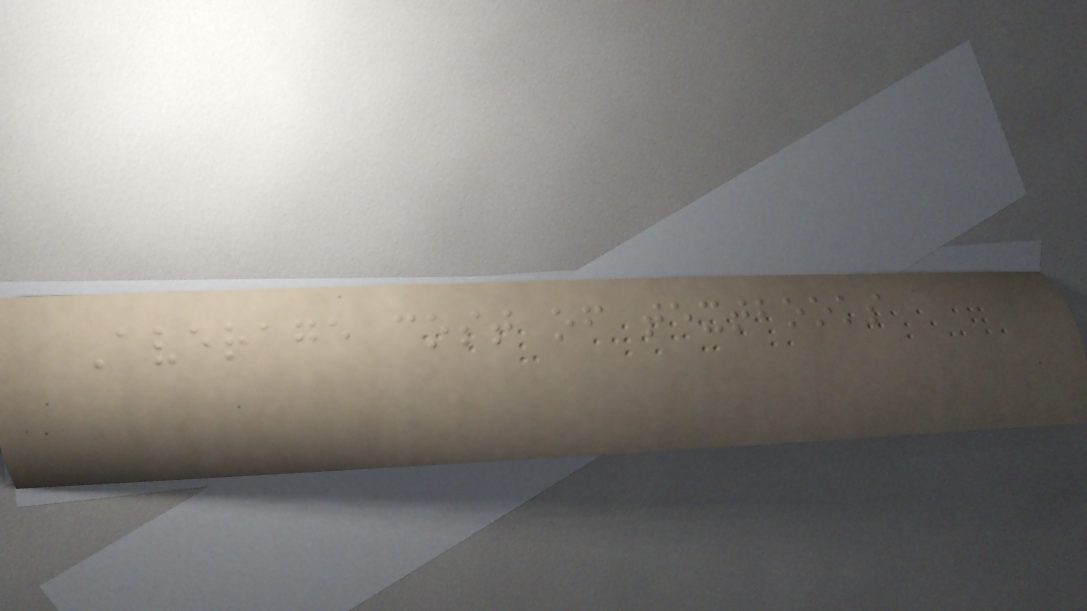Average cost of textbooks
